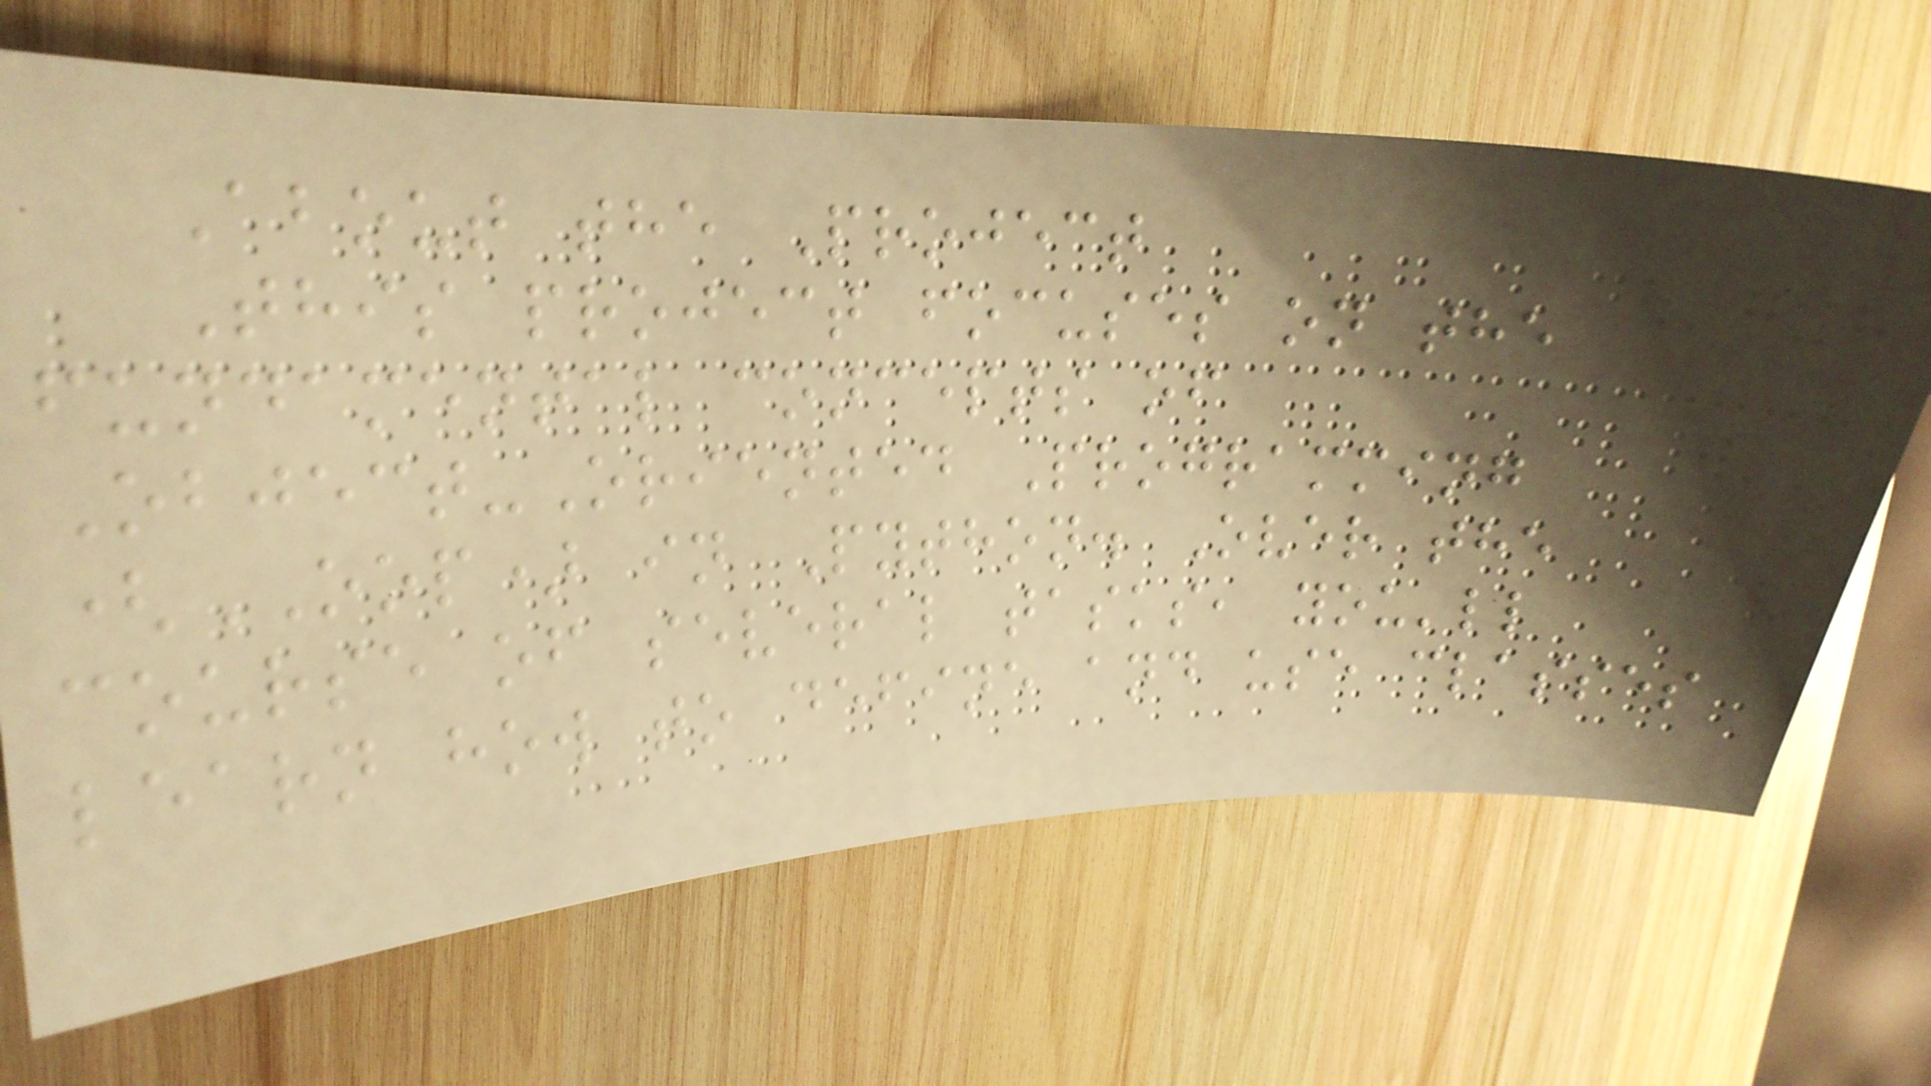About the Project
This project focuses on the
fundamental concepts of
Object-Oriented Programming
(OOP) in Python. Over the
course of several tasks, you'll
learn how to define and use classes
